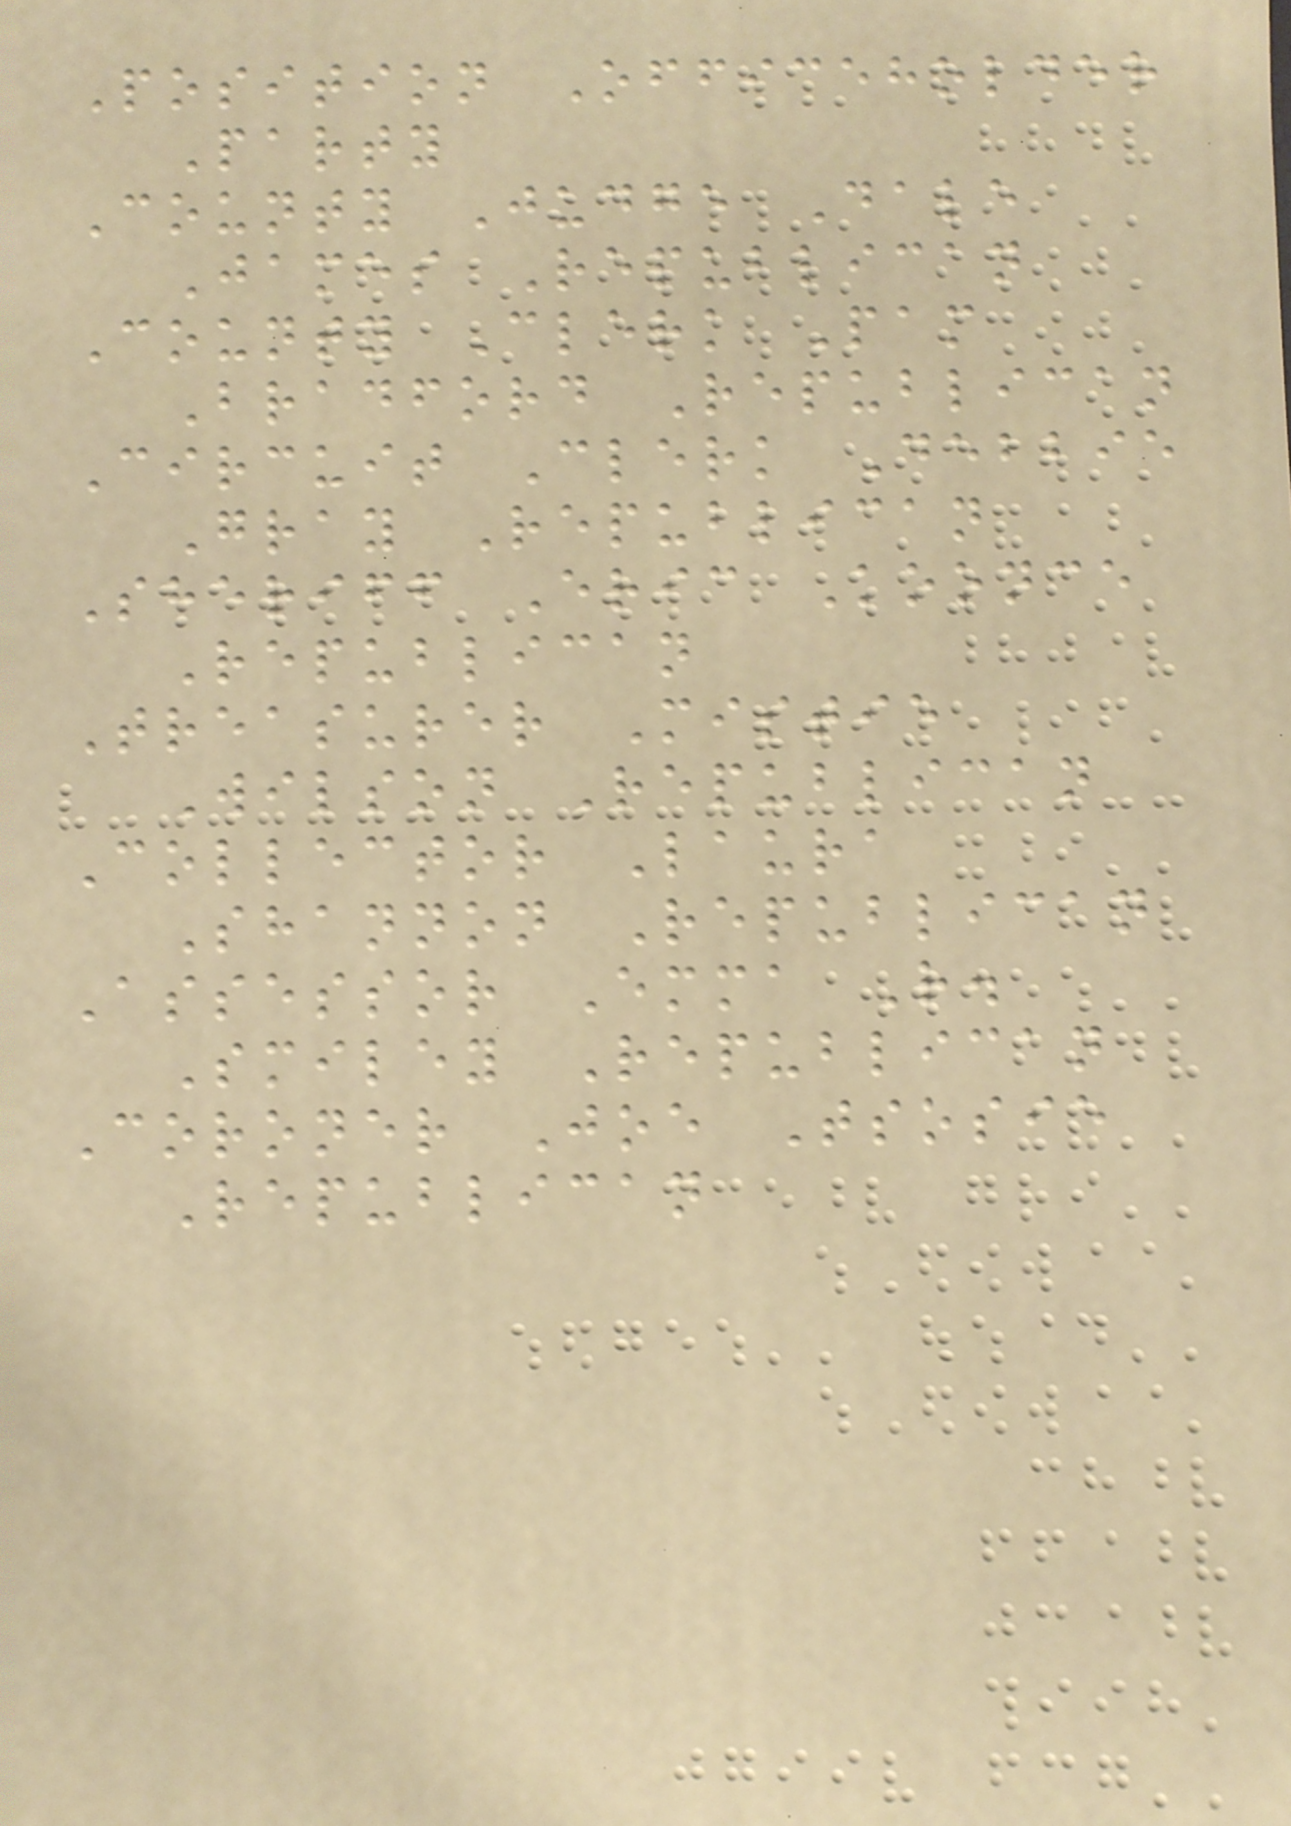Position Officeholder
Party
County Judge Dale
James Republican
County Clerk Pam
Bradford Republican
Circuit Clerk Debbie
Gray Republican
Sheriff Eric Koonce
Republican
Treasurer Mistie
Wilson Republican
Collector Laura
Shannon Republican
Assessor Emma R.
Smiley Republican
Coroner Joe Tsosie
Republican
